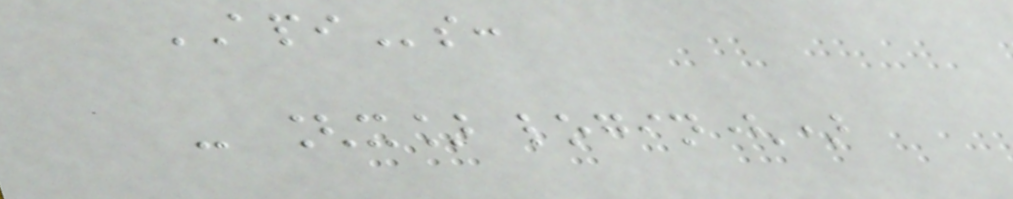APIs:
- [x] login()
